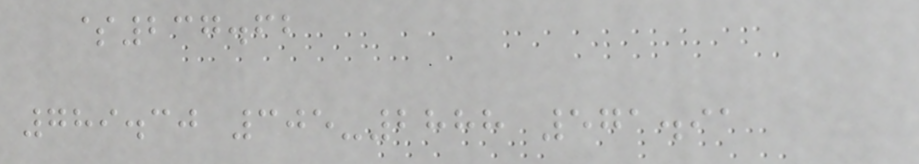$237.62
789.30 305-2888 571.91
